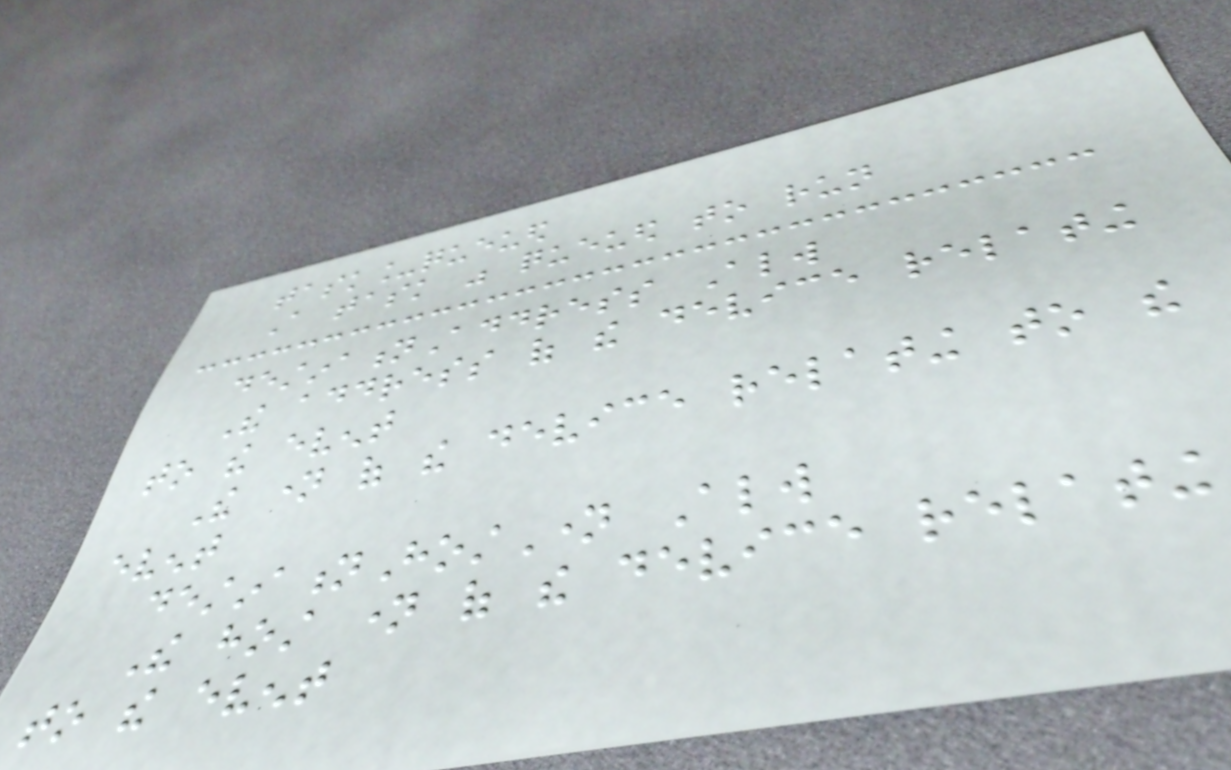task_queued
A task was queued to run
destinationAddress Always
The address of the device relating
to the event
The name of the device relating to the
event
destinationHostName Always
The host name of the device relating
to the event
